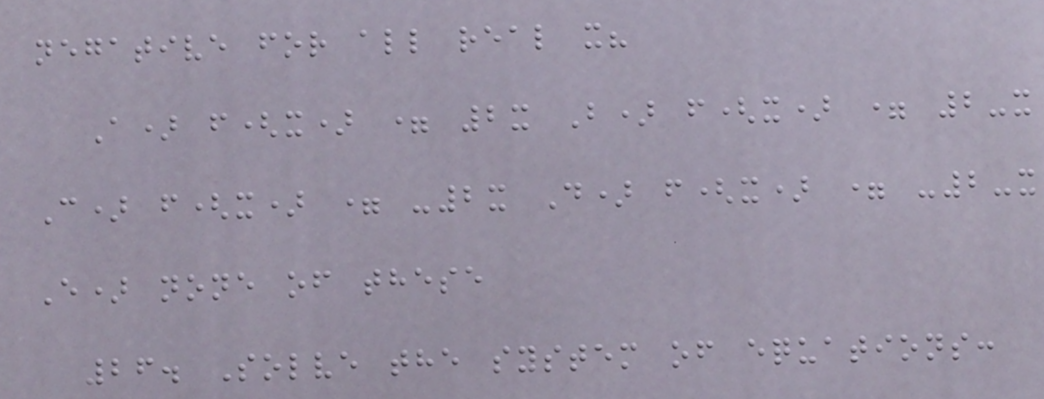negative for all real x?
A) f(x) = 2x B) f(x) = 2-x
C) f(x) = -2x D) f(x) = -2-x
E) none of these
26. Solve the system of equations:
